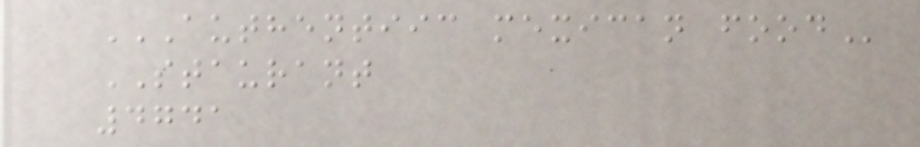AUTHENTIIC MEXICAN FOOD
STAURANT
4741
